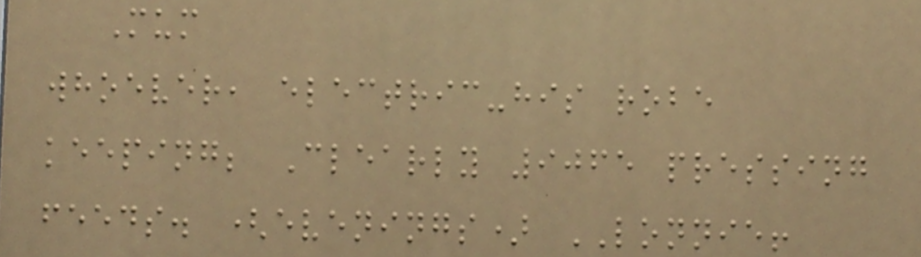Mum
whoever, electric-his robe
keeping; Clearly 9065 pressing
feeds. (evenings) LONNIE!
